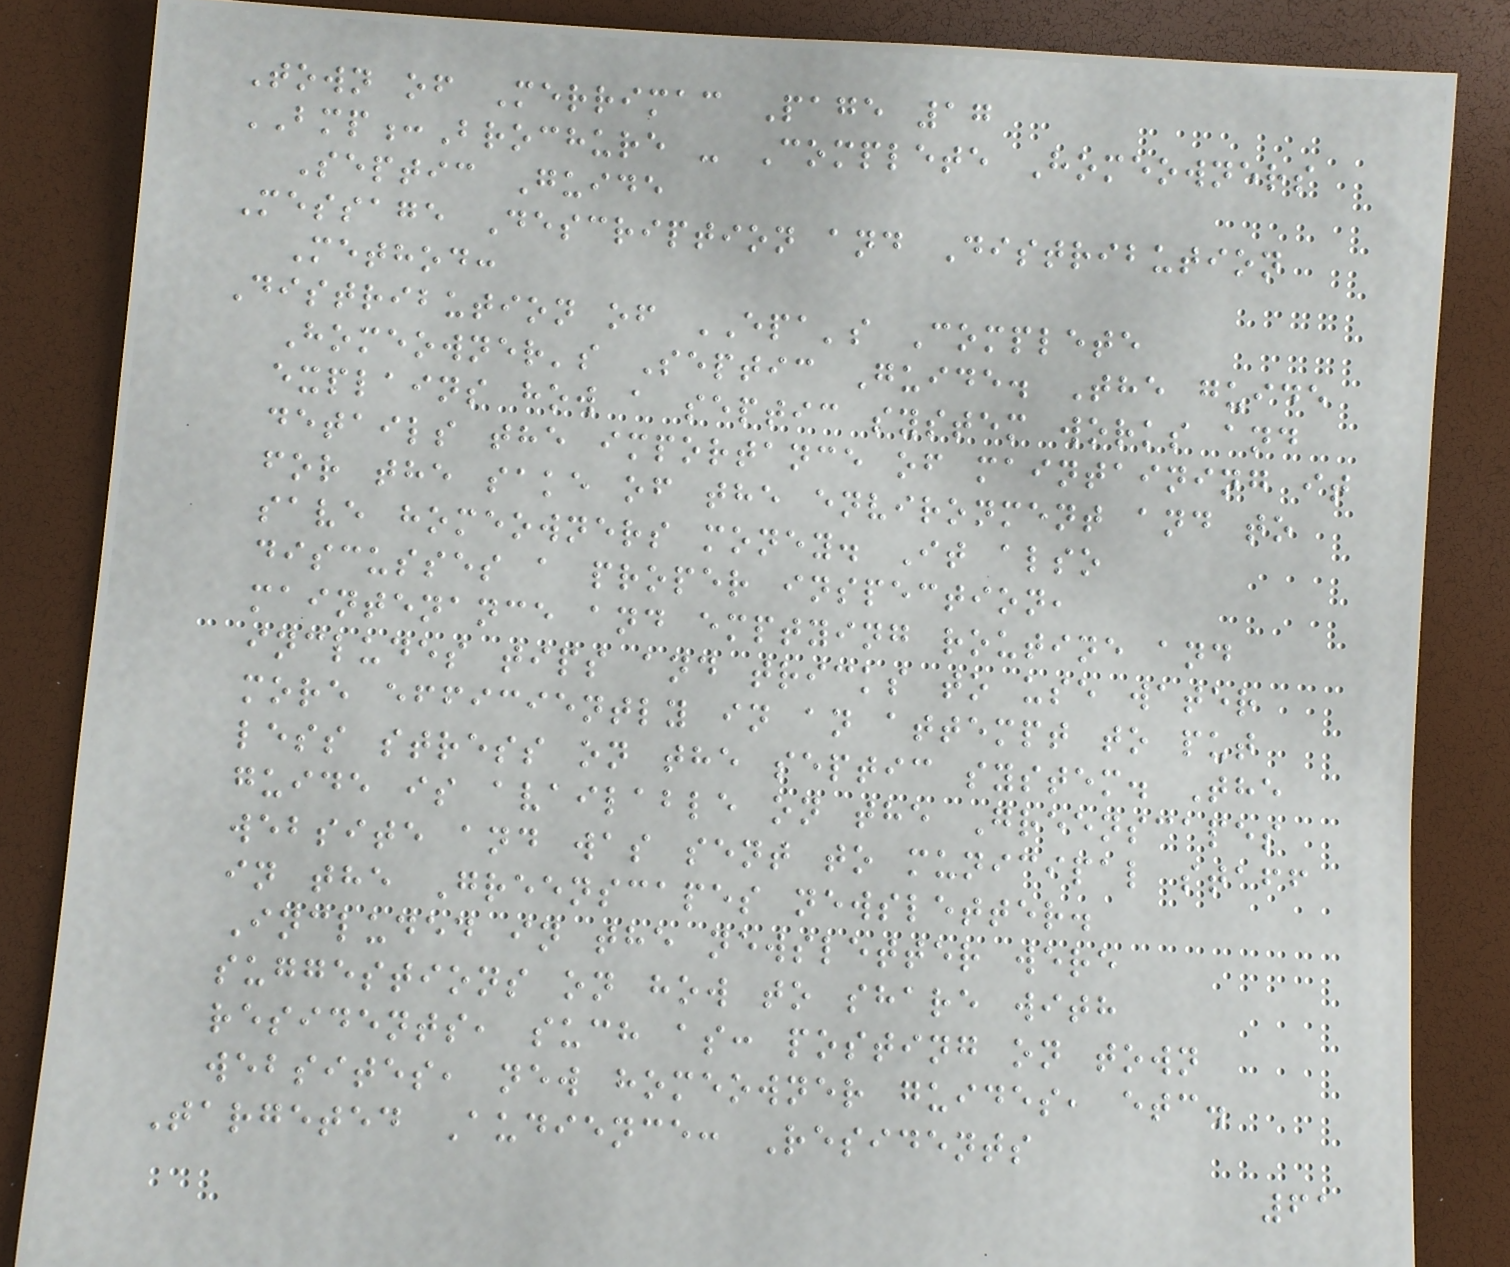Town of Merrimac Page 17
BMP:Brochure - Complete Homeowners
Septic Guide
Message Description and Distribution
Method:
Distribution of EPA's Complete
Homeowner's Septic Guide. The guide
explains how a septic system works and
details the importance of maintaining it
for the sake of the environment and to
save homeowners money. It also
discusses a proper inspection,
maintenance and emptying routine and
includes tips and tricks to use water
more efficiently in an attempt to put
less stress on the septic system. The
guide is available on the Greenscapes
website and was sent to municipal staff
in the Greenscapes newsletter.
Included in the newsletter were
suggestions on how to share with
residents, such as: posting on town
websites, new homeowner guides, etc.
Targeted Audience: Residents
61
